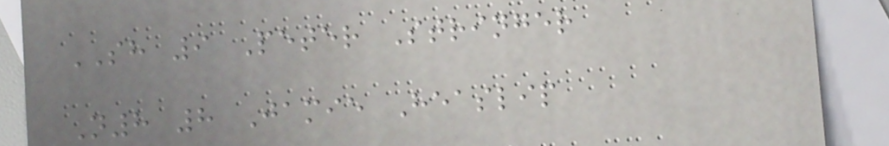SH 9 Peter Stringer
N8 8 Jamie Heaslip
